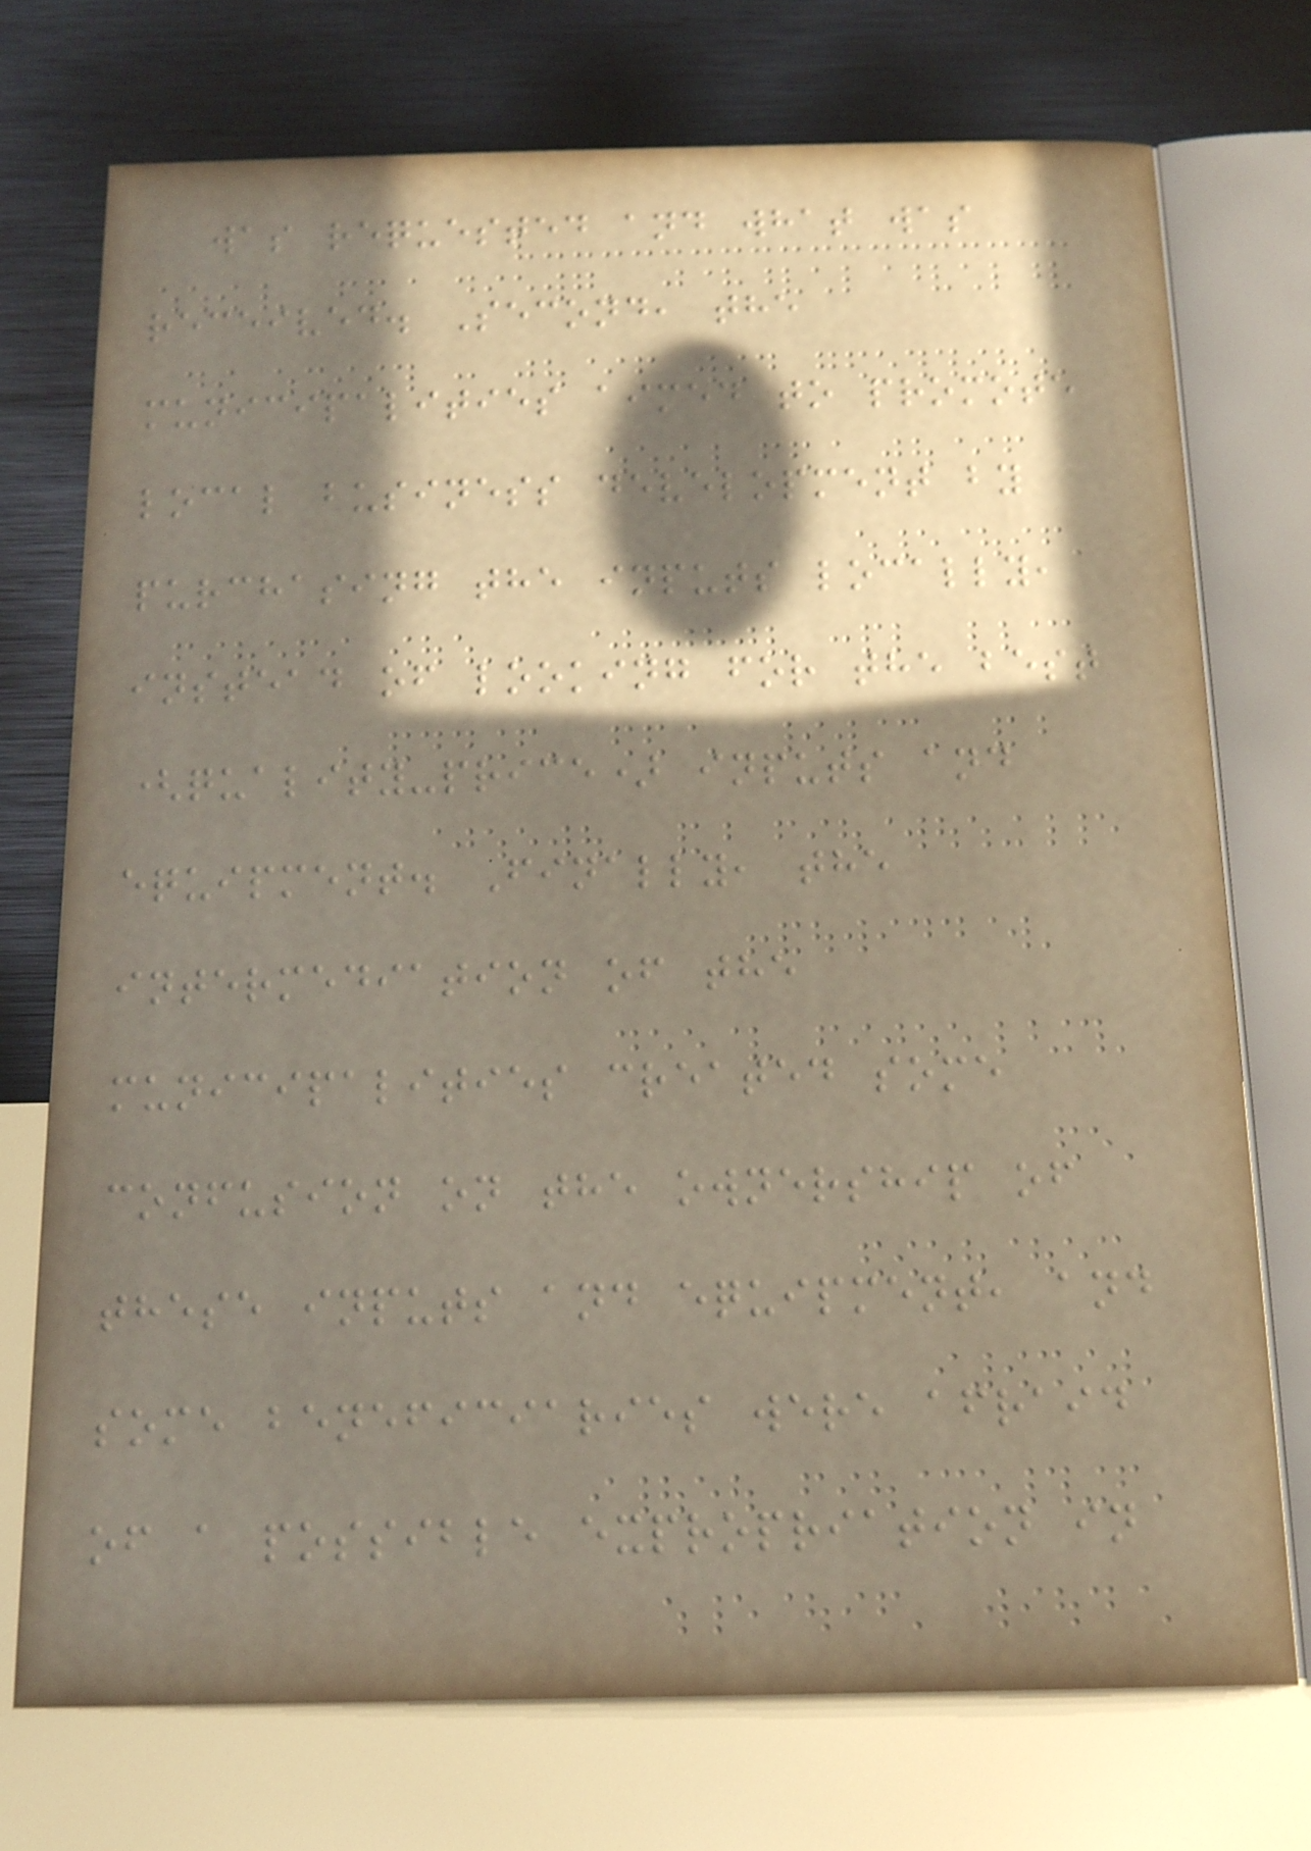was requested and what was
received. Second, the
municipalities aimed to promote
local business development by
purchasing the inputs locally,
instead of looking for the best
(quality-price) inputs and
equipment. Finally, the
intermediation of the
municipalities created some
confusion on the ownership of
these inputs and equipment, and
some beneficiaries were afraid
of a possible expropriation in
